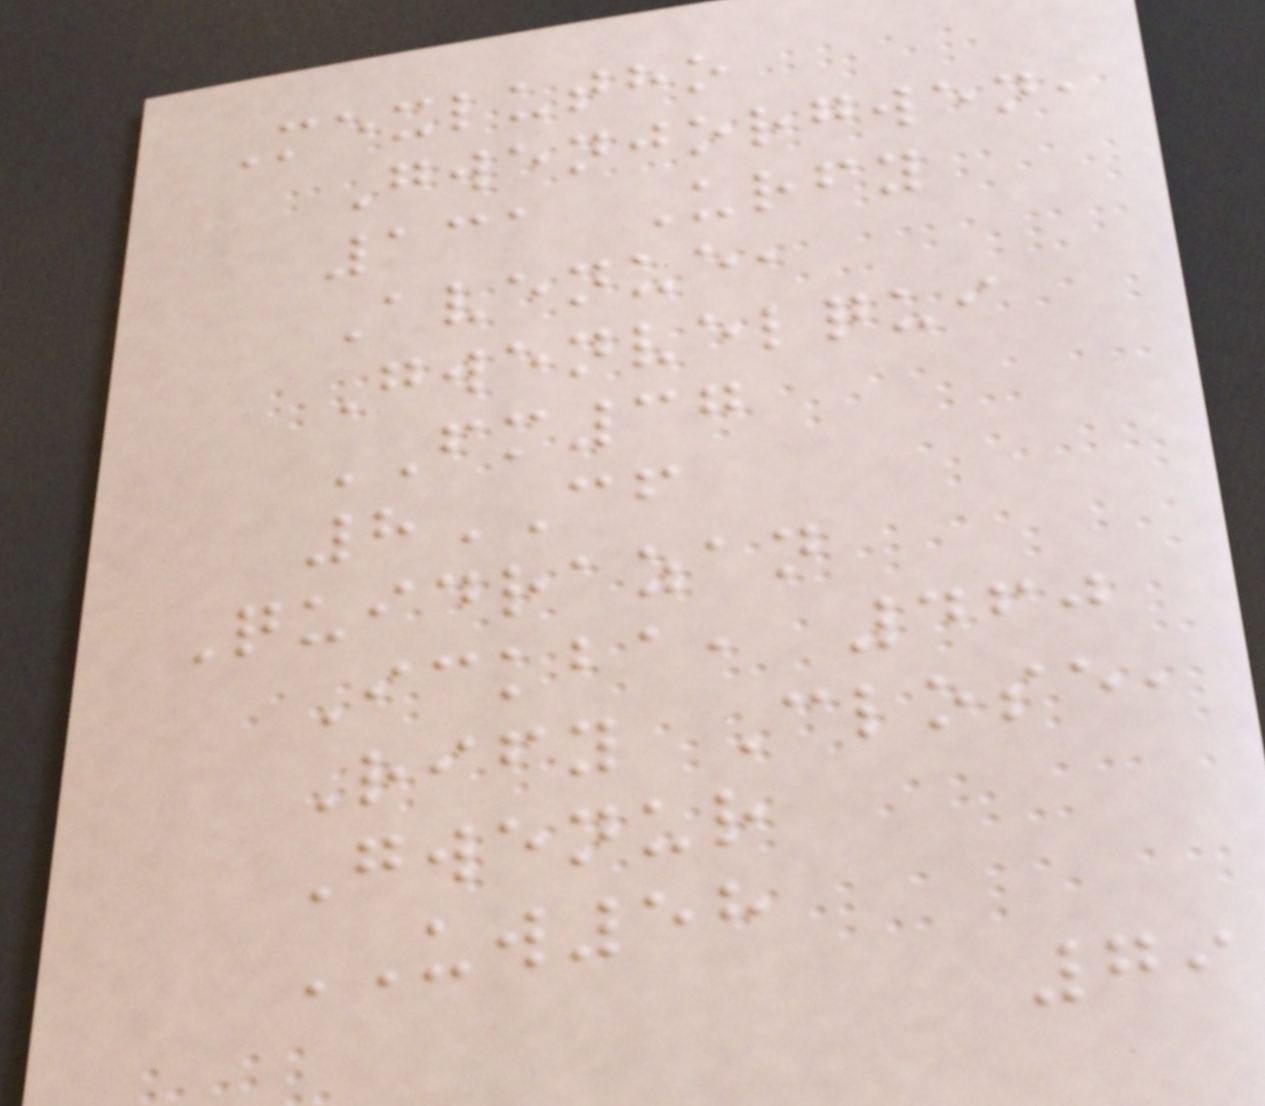Mexlutho
Gwenjorgwen,
131 Urfy
Avenue,
Gwenvelqui
FM37
8CF
Quidrazan
Ickba, 460
Rify Close,
Gwenur
UW58
79
